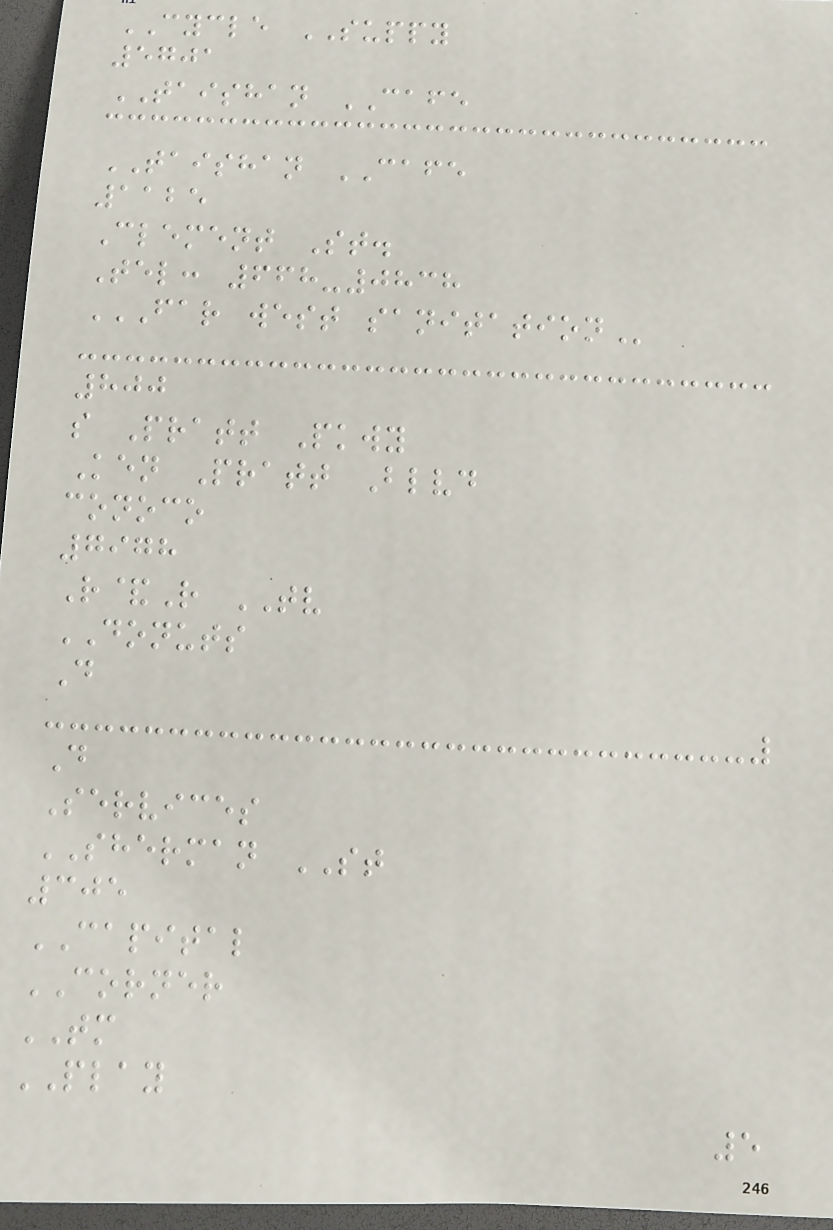CYCLE SUPPY
5701
TAISHAN CAFE
TAISHAN CAFE
1125
Clement St.
Tel: 668-0838
FAR WEST SANITATION
800
s Pratt Pkwy
Ken Pratt Blvd
conoco
7978
R&R TV
DONUTS
D
D
Services
SHERMAN ST
305
CAPITAL
CORNER
TM
PLAY
5
